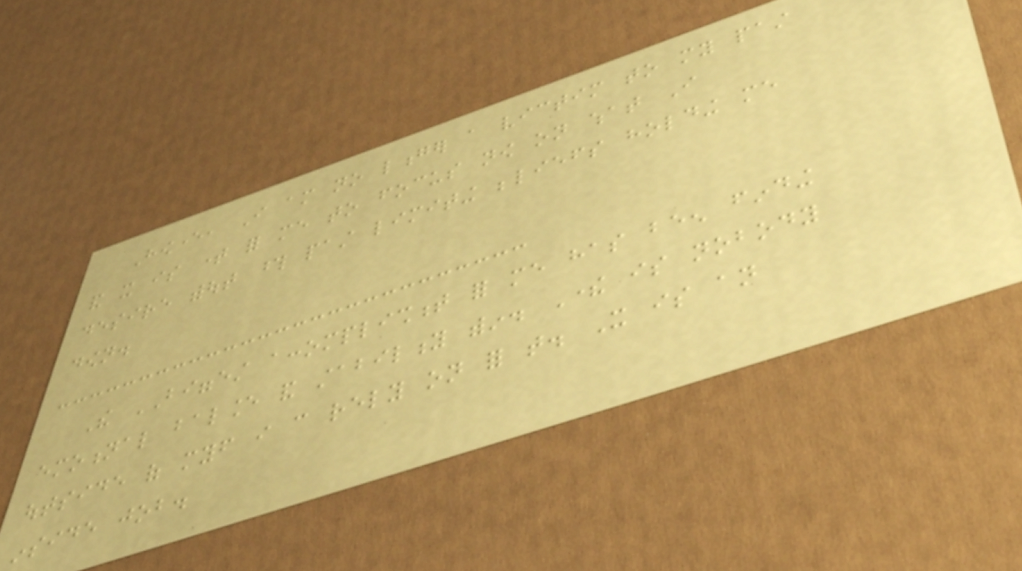However, I am no longer a victim to my past
and it is time for me to focus now on what I
desire without those past limiting beliefs holding me
down.
The BIGGEST accomplishment for me has been finding
emotional balance and stability within. There is nobody
outside of myself i can rely on for that. It is an
inside job.
